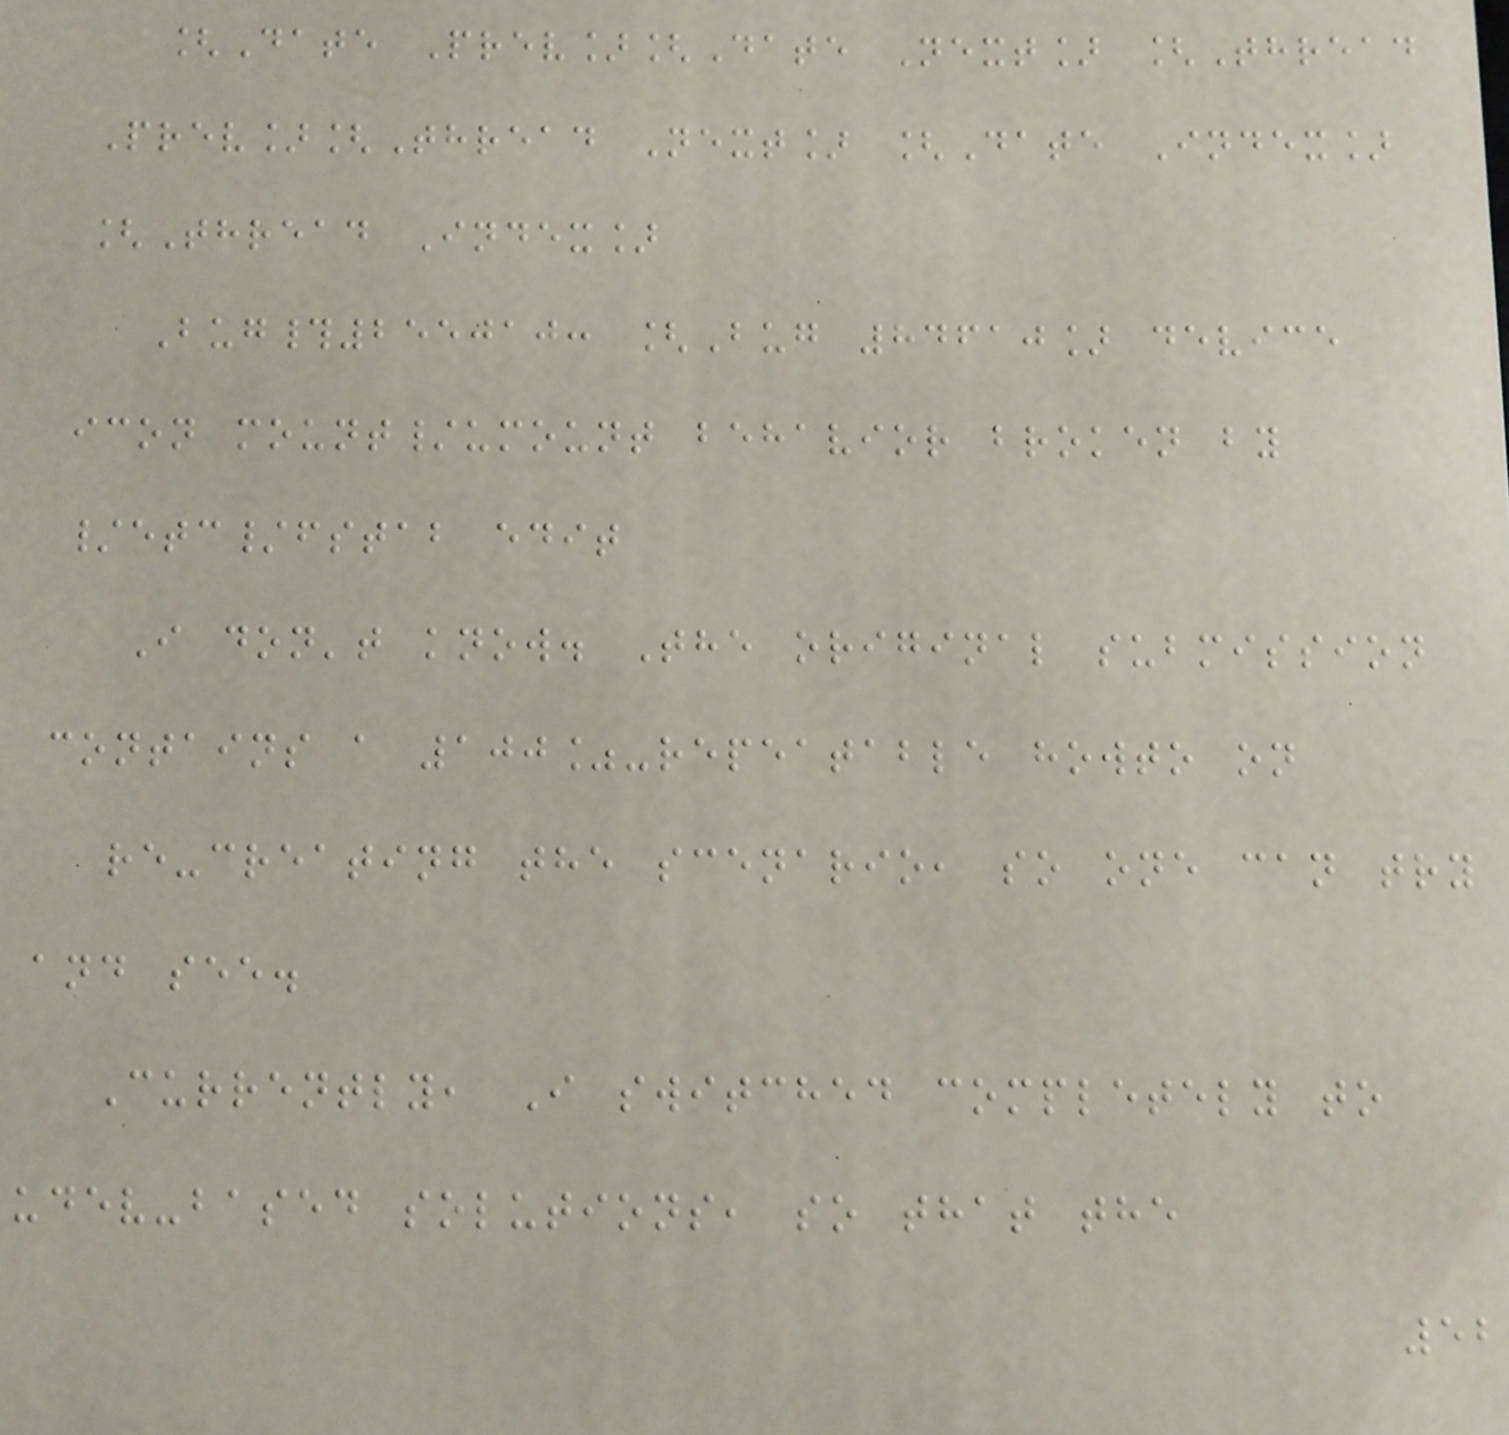[Date Prev][Date Next] [Thread
Prev][Thread Next] [Date Index]
[Thread Index]
Bug#255010: [Bug 84610] device
icon mount/umount behavior broken by
/etc/fstab edit
I don't know. The original submission
contains a 100%-repeatable howto on
re-creating the scenario, so one can try
and see.
Currently, I switched completely to
udev-based solutions, so that the
52
